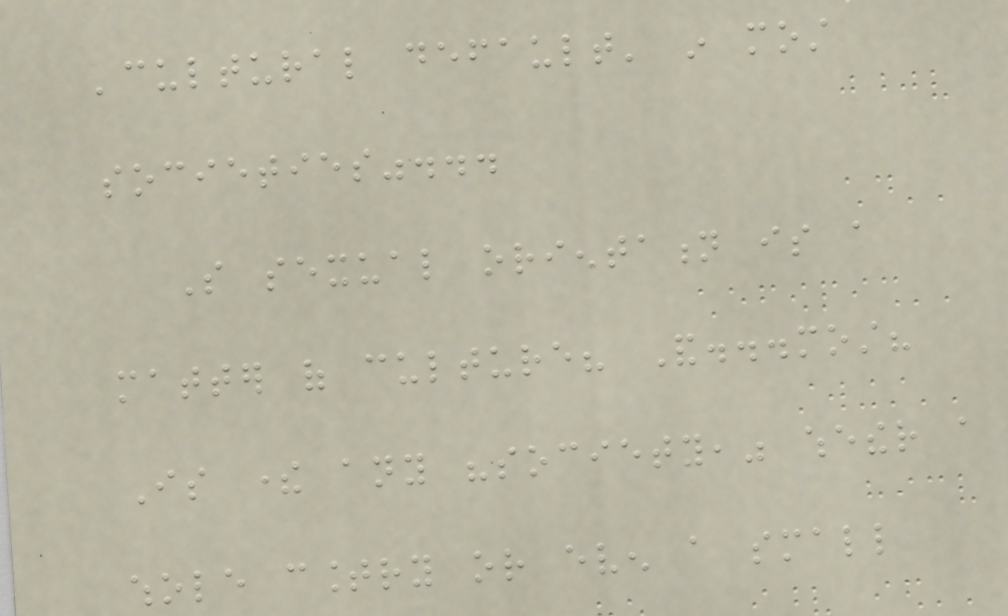'cultural default' in most
societies"...
So sexual orientation is a
matter of culture? And...most?
Is there any "society," whether a
whole country or even a small
